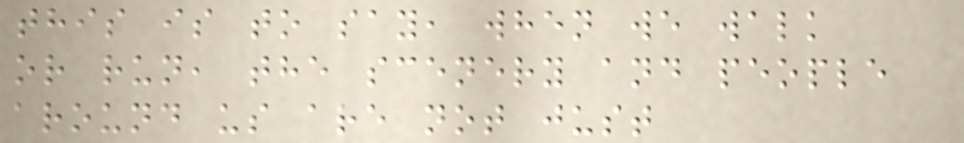this is to say, when we walk
or run, the scenery and people
around us are not just
